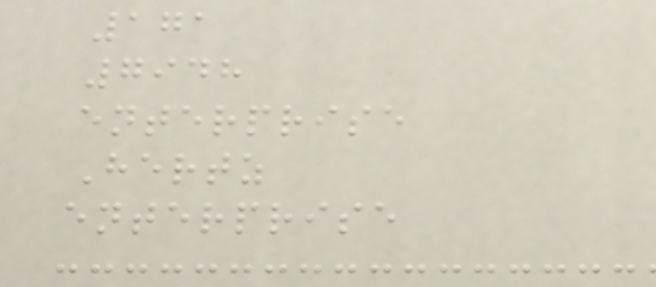171
7948
enterprise
Hertz
enterprise
